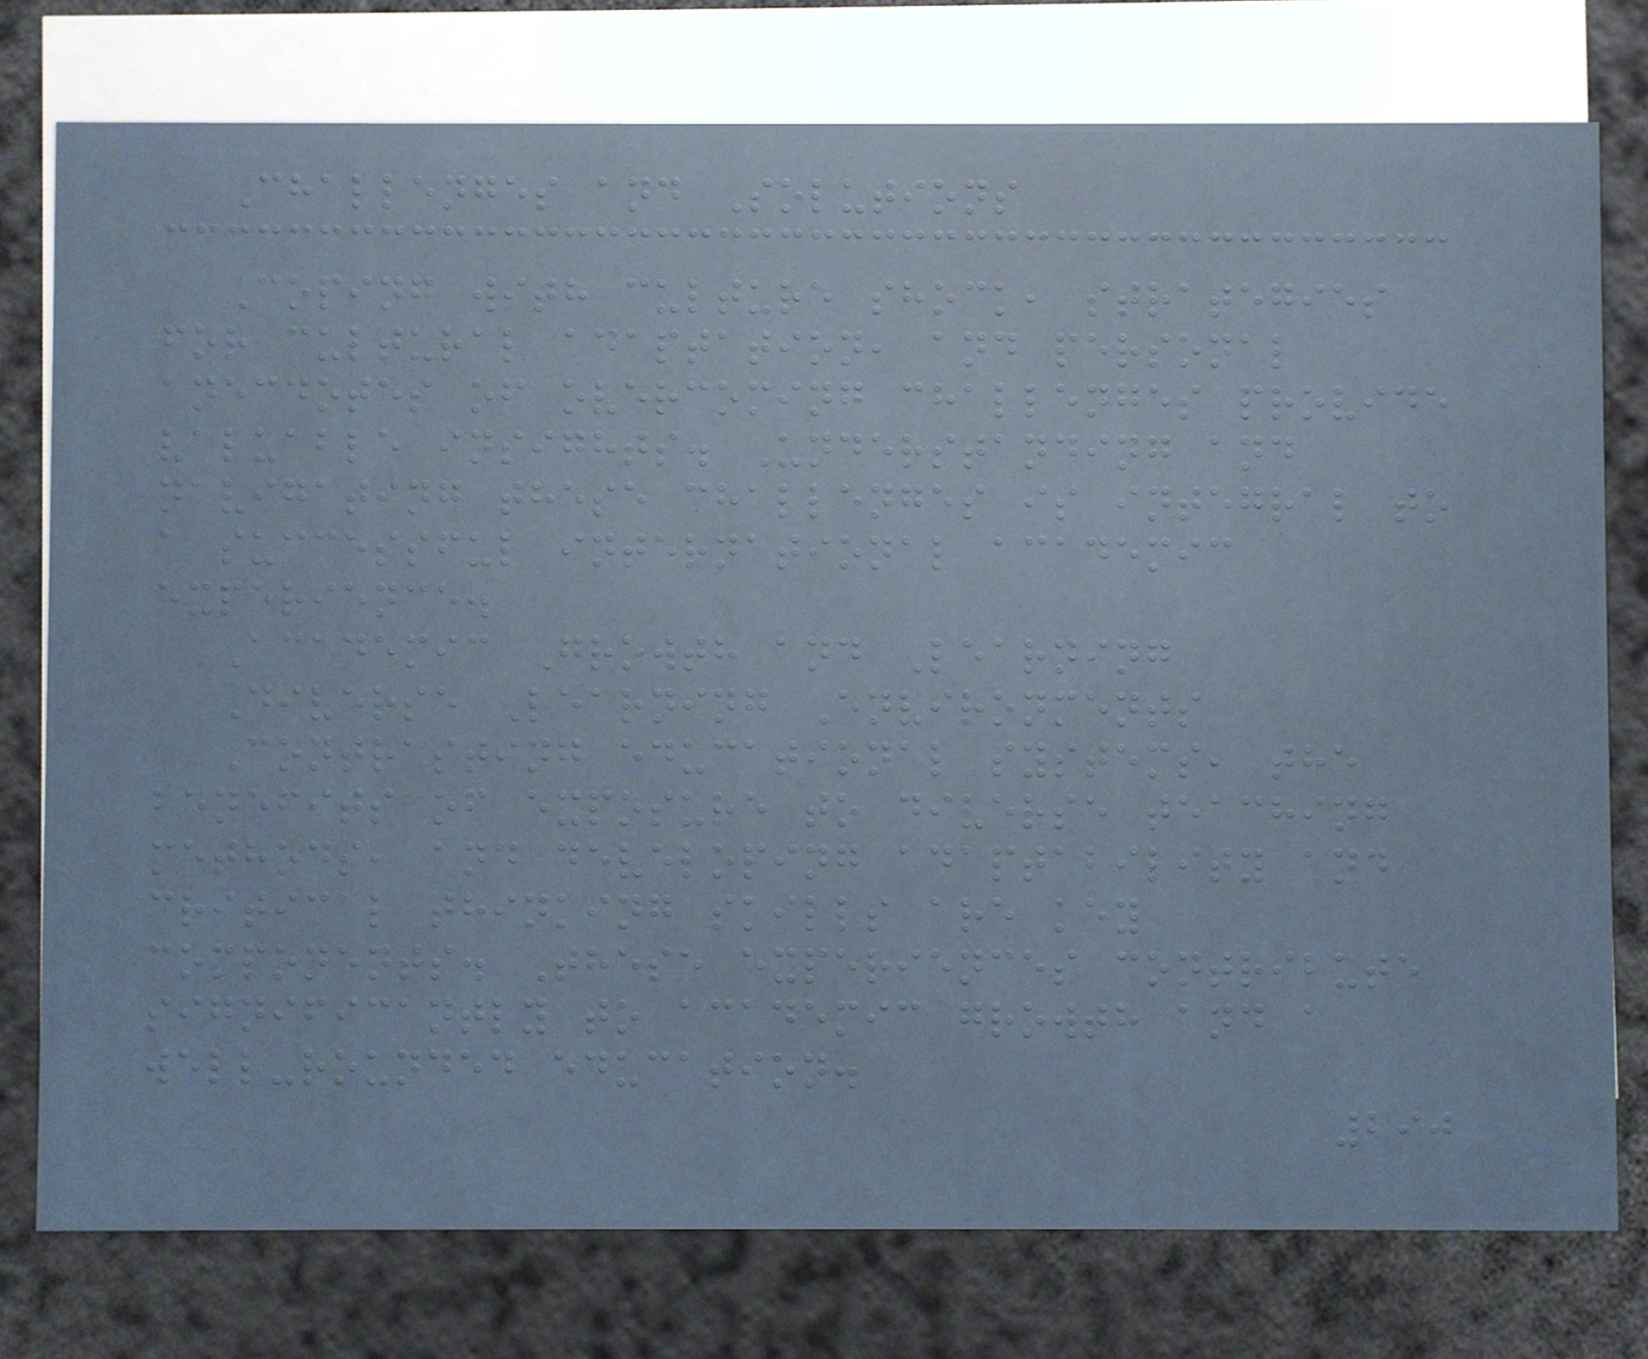Challenges and Solutions
Coping with culture shock, strategies
for cultural adaptation, and personal
anecdotes of overcoming challenges provide
valuable insights. Understanding and
navigating these challenges is integral to
a successful international academic
experience.
Academic Growth and Learning
Diverse Learning Environments
Contrasting educational systems, the
benefits of exposure to diverse teaching
methods, and developing adaptability and
critical thinking skills are key
components. These experiences contribute
significantly to academic growth and a
well-rounded education.
290
